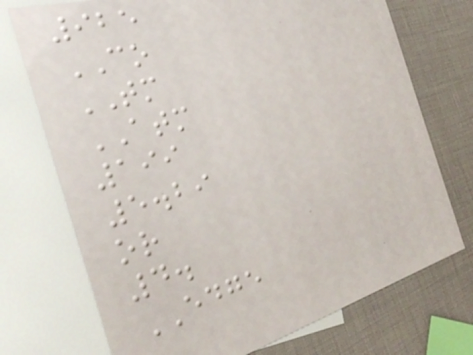925
CO
TM
ATM
199
5.29
or
4.
EDGE
